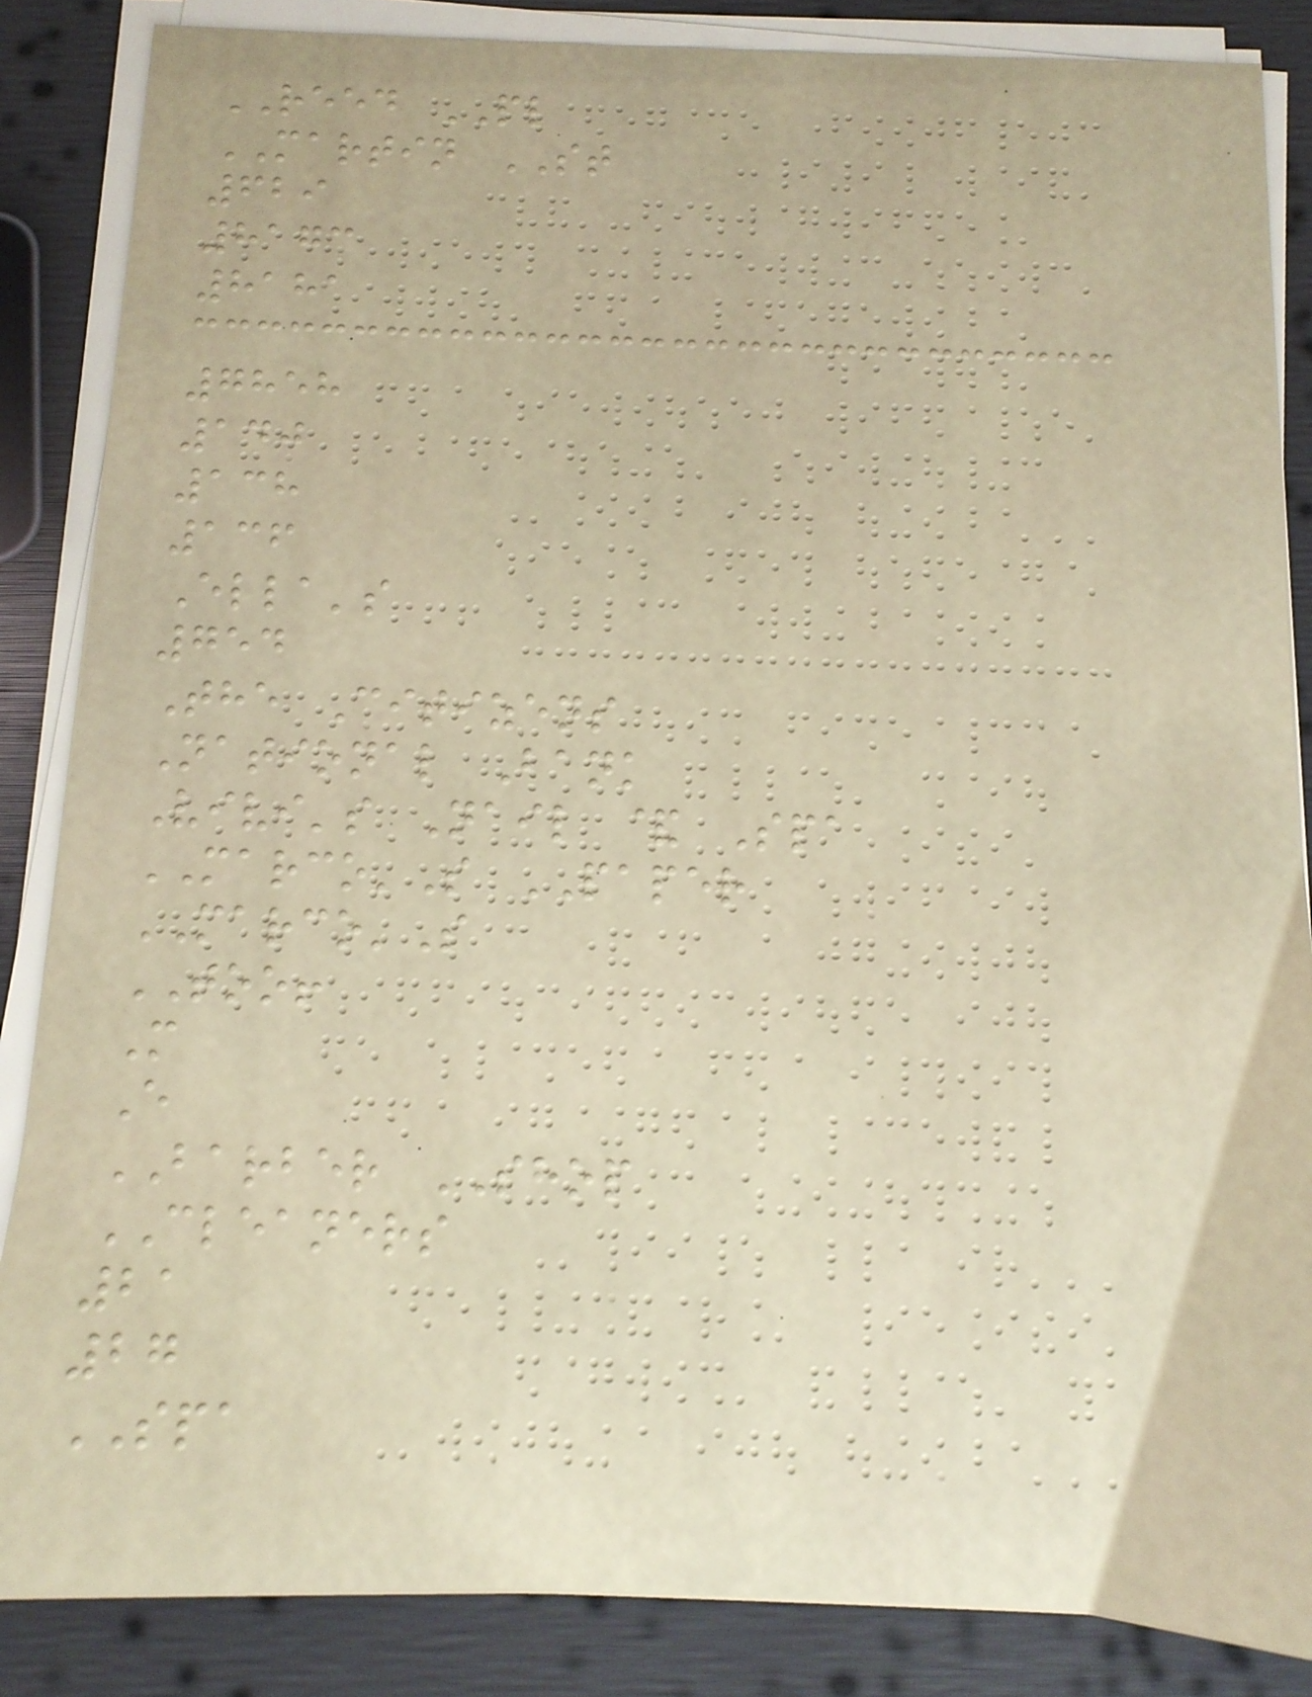REED PL
MARTIN ST
629
8173
8181
7858
140
138
136
Ella's
754
The Citizens
National Bank
Vivi's Nail & Spa
MARCO'S PAPER
MARCO'S
TOO!
M
E
BARBER SHOP
CLEANERS
21
27
SPA
